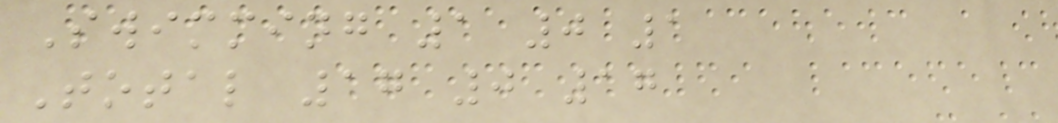Swimming 1 0 1
Total 17 0 17
